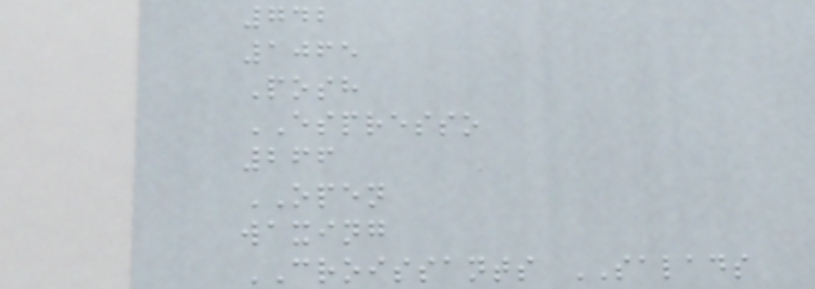742
1065
Posh
ESPRESSO
266
OPEN
waxing
CROISSANTS SALADS
